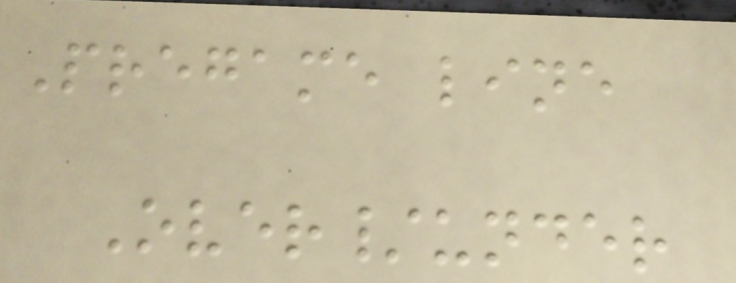Pregame line
Over/under
